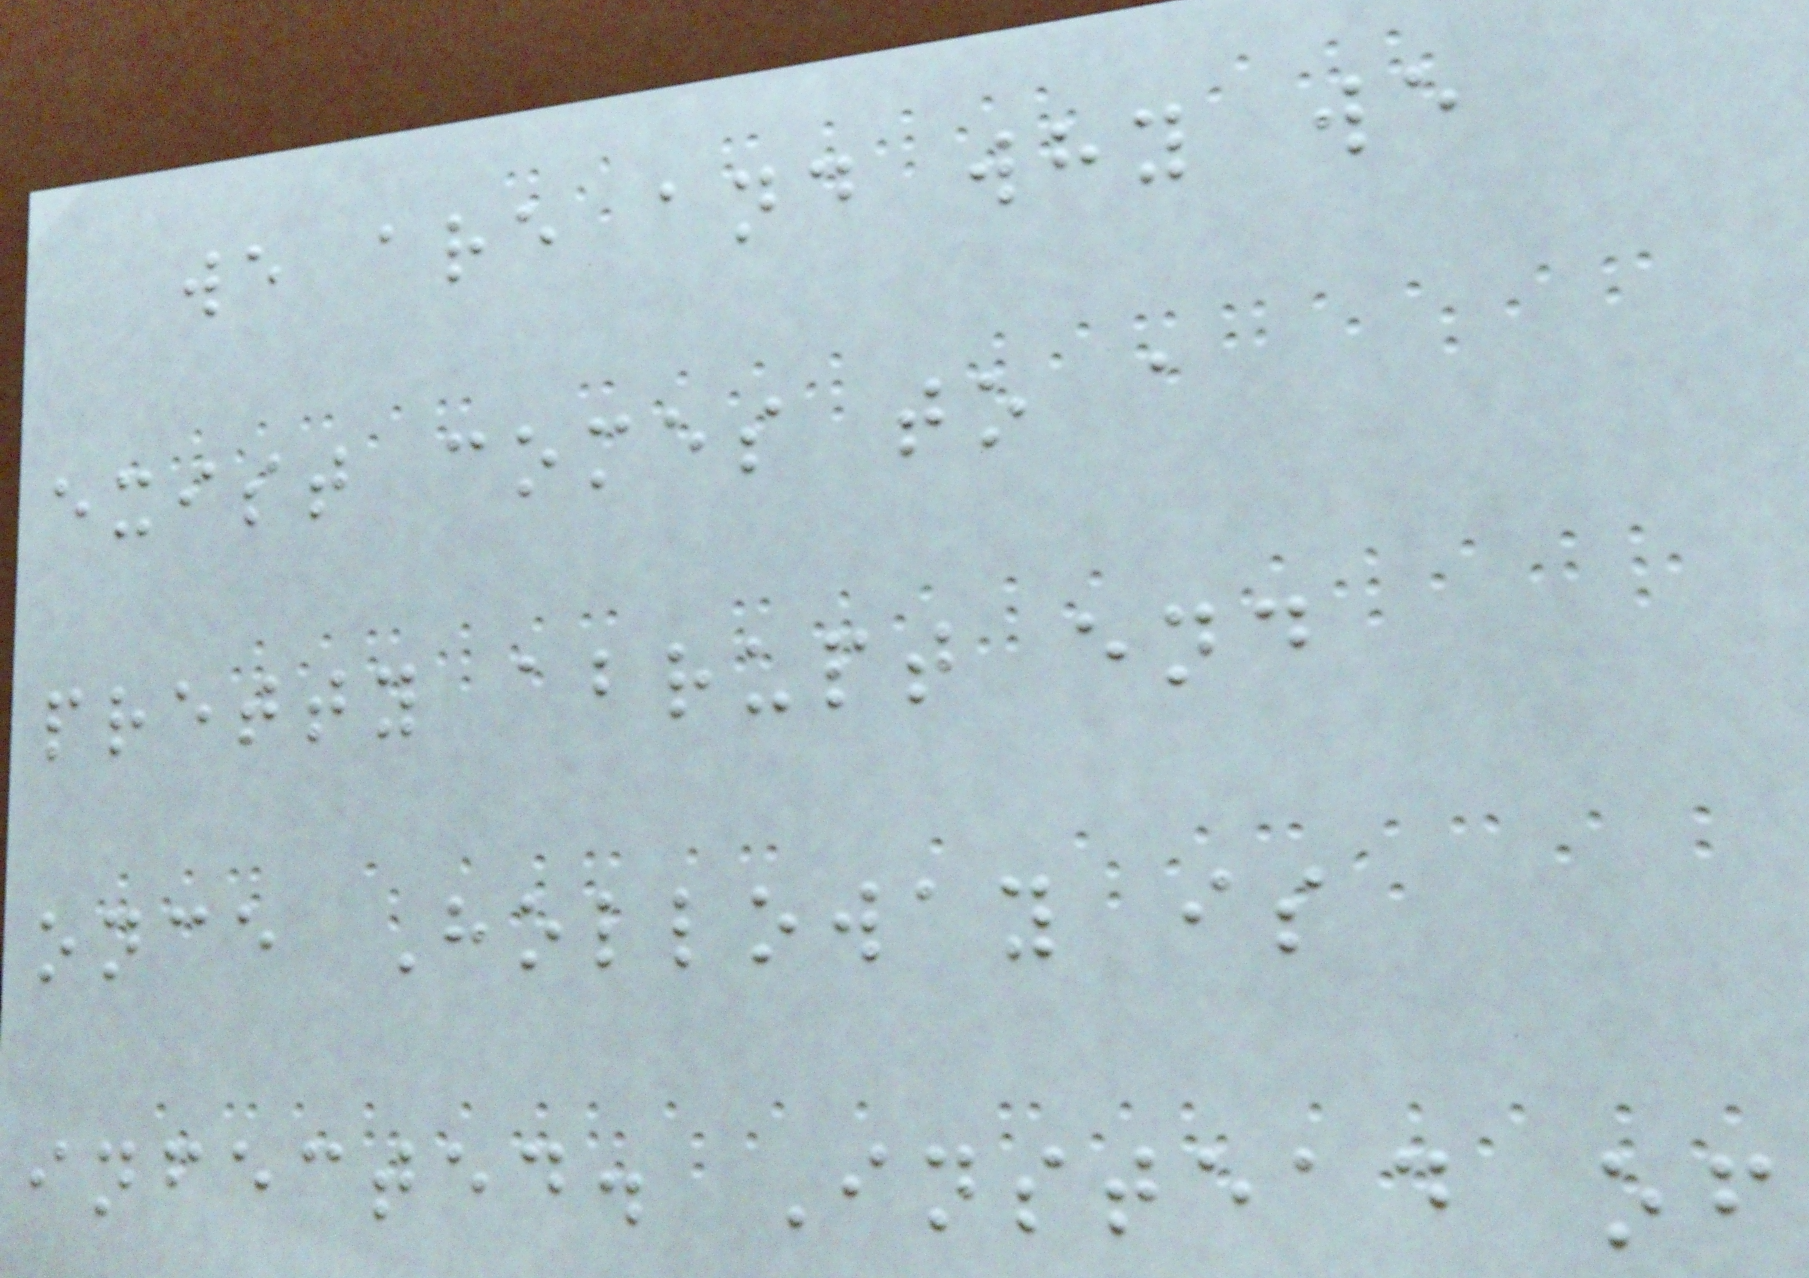we are and why we
exist comes to a
pretty abrupt end
once Holloway is
infected. Instead of
